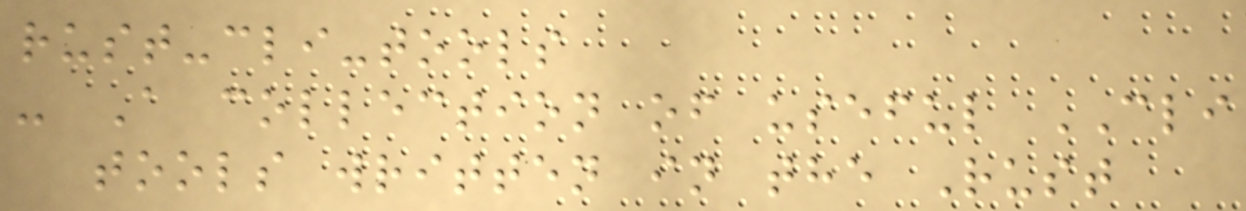rust-cli-tools
- A collection of useful CLI
tools written in the Rust
